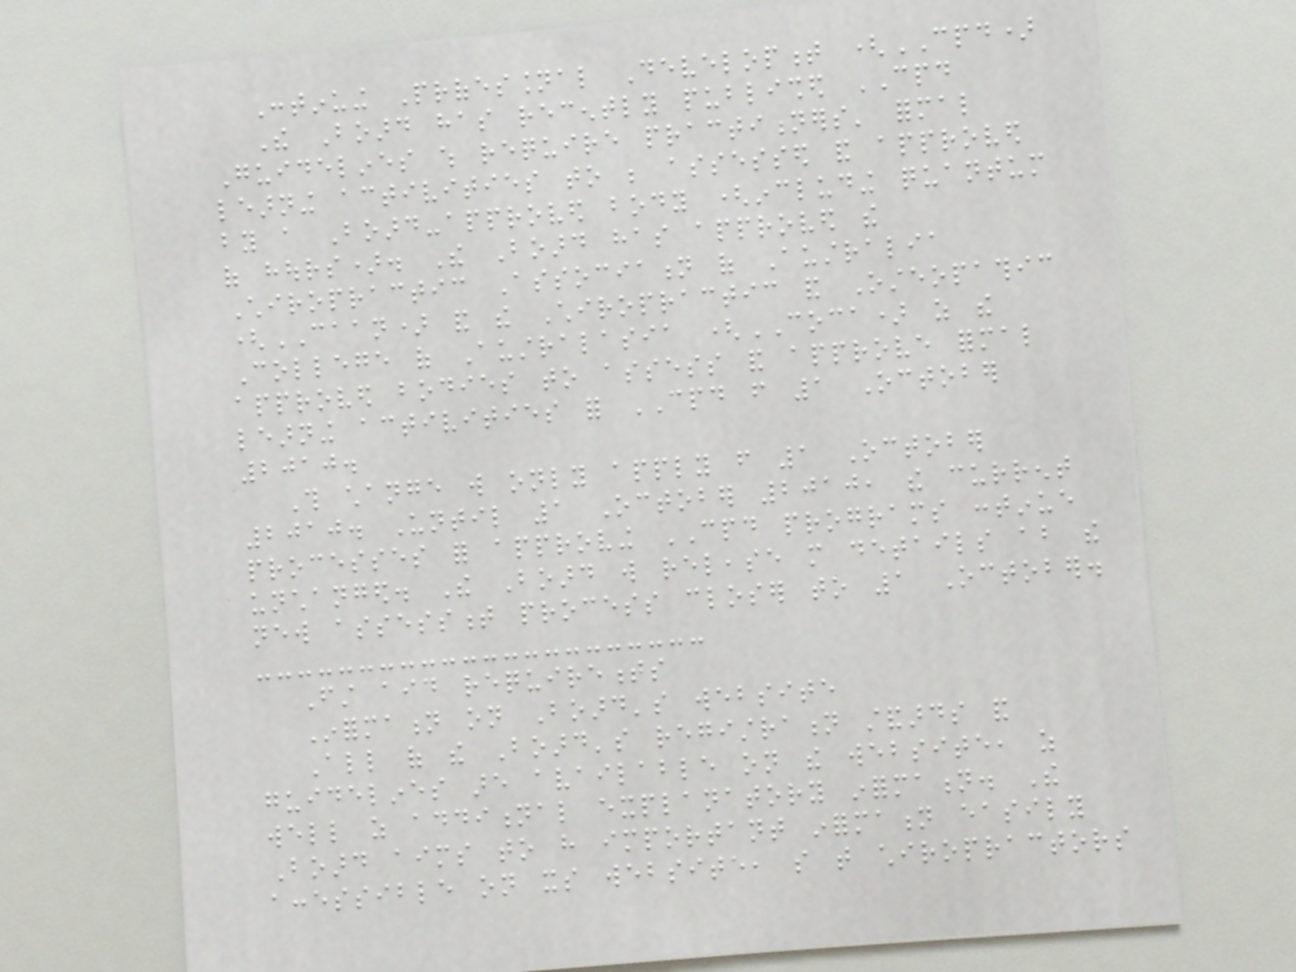Continuing Professional Development (CPD)
The Board has recently published CPD
Guidelines which require practitioners' formal
learning activities to be assessed and approved
by a Board-approved body (including quantum
of hours). The Board has approved the
Chiropractic Association of Australia
(CAAN) and the Chiropractic and Osteopathic
College of Australasia (COCA) as the
approved bodies to assess and approve formal
learning activities for CPD from 1 October
2010.
This change will only apply from 1 October
2010. Until 1 October 2010, the current
processes for approving CPD programs continue
unchanged. The Board will release more details about the
new assessment process closer to 1 October.
First aid requirements
Information on Board's website
All of the Board's registration standards and
guidelines are available on the website, as
well as additional explanatory information. The
Board aims to have important information easily
accessible on its website, so that chiropractors
